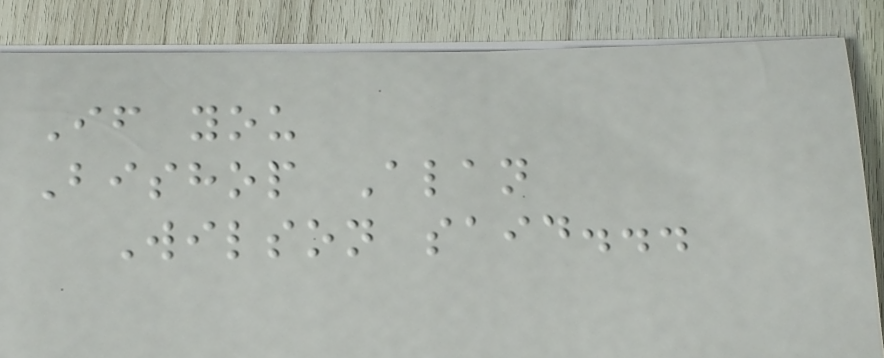If you
Bishop Alan
Wilson said...
